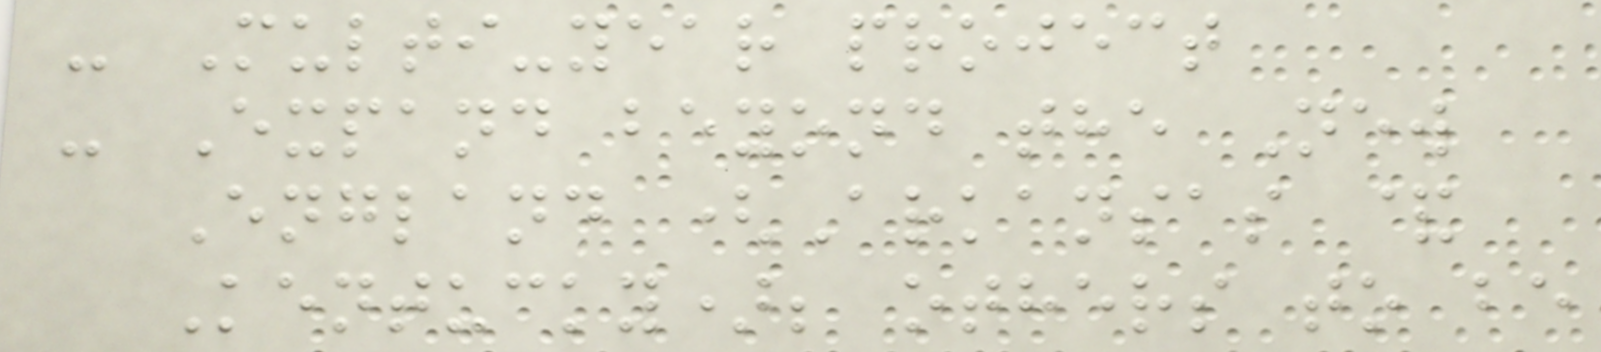- Multi-year project
- Expand beyond the New
England (Arkansas &
Kentucky); others to be
